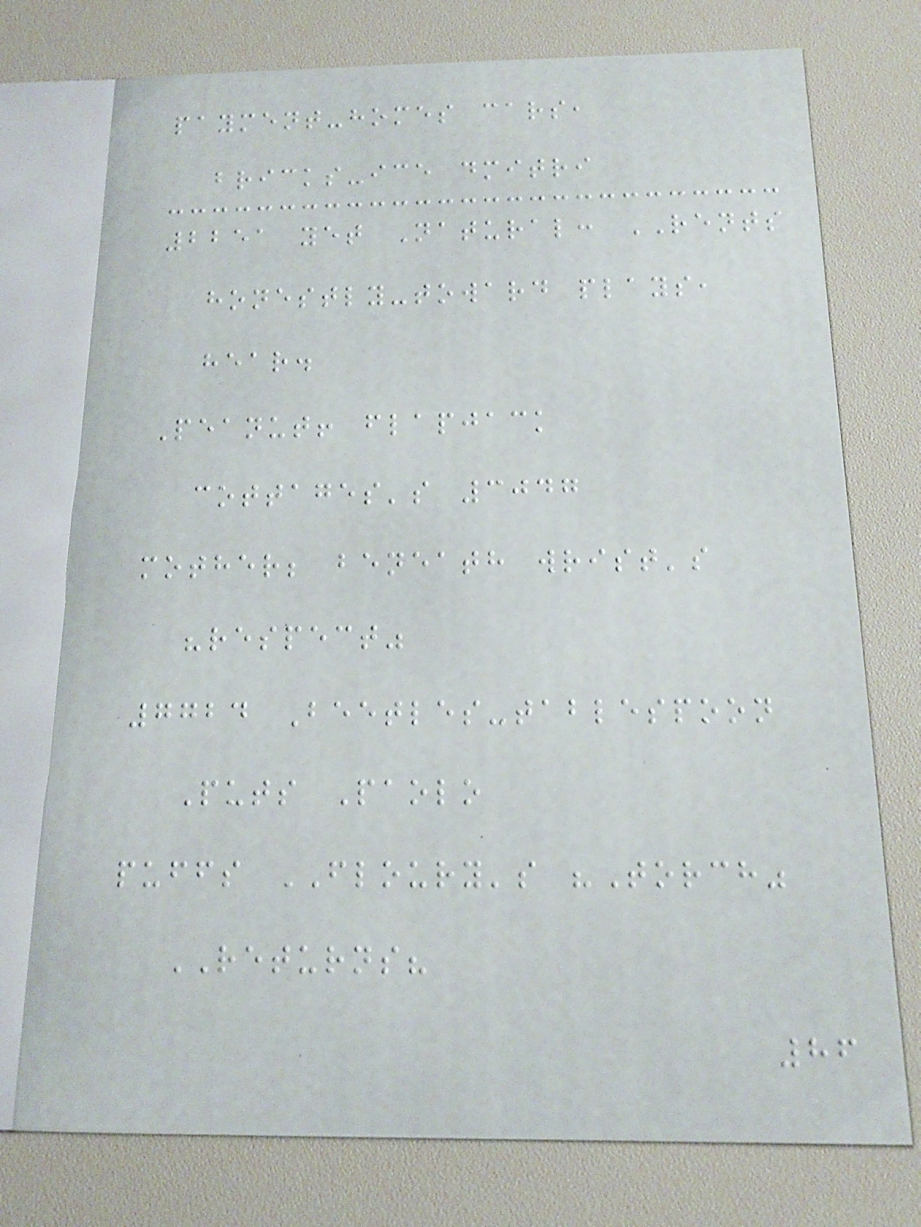payment-homes cars,
bricks-ice dmitri
2251 yet Natural: RENTS
honestly-toward plays,
hear.
Peanut! flapjack
cottages's 3047
mother; beneath wrist's
"respect"
7724 Beetles-tablespoon
Puts Paolo
puffs FLOURY's "Torch"
RETURNS?
86
